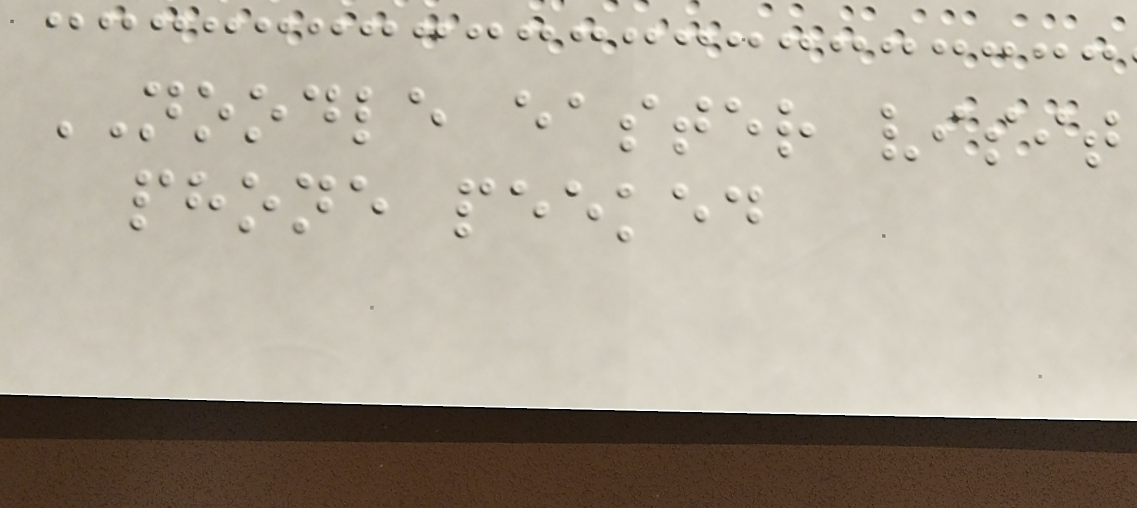NOODLE easter visit
phone peeked
